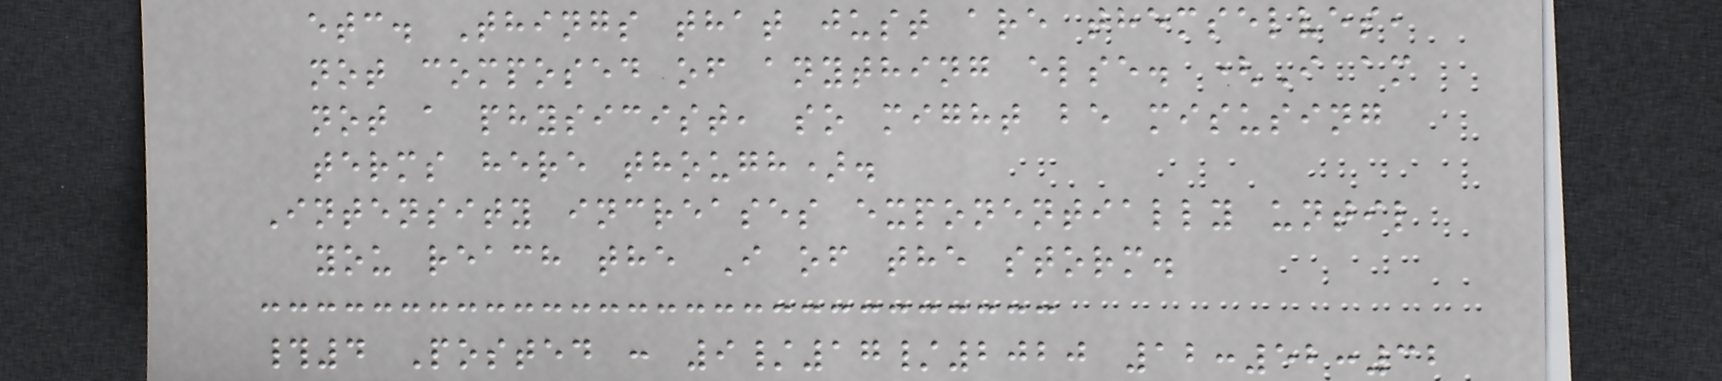etc. Things that just are themselves,
not composed of anything else. (I am
not a physicist, so might be misusing
terms here though).
Intensity increases exponentially until
you reach the I of the storm.
#4 Posted : 9/17/2020 12:52:32
